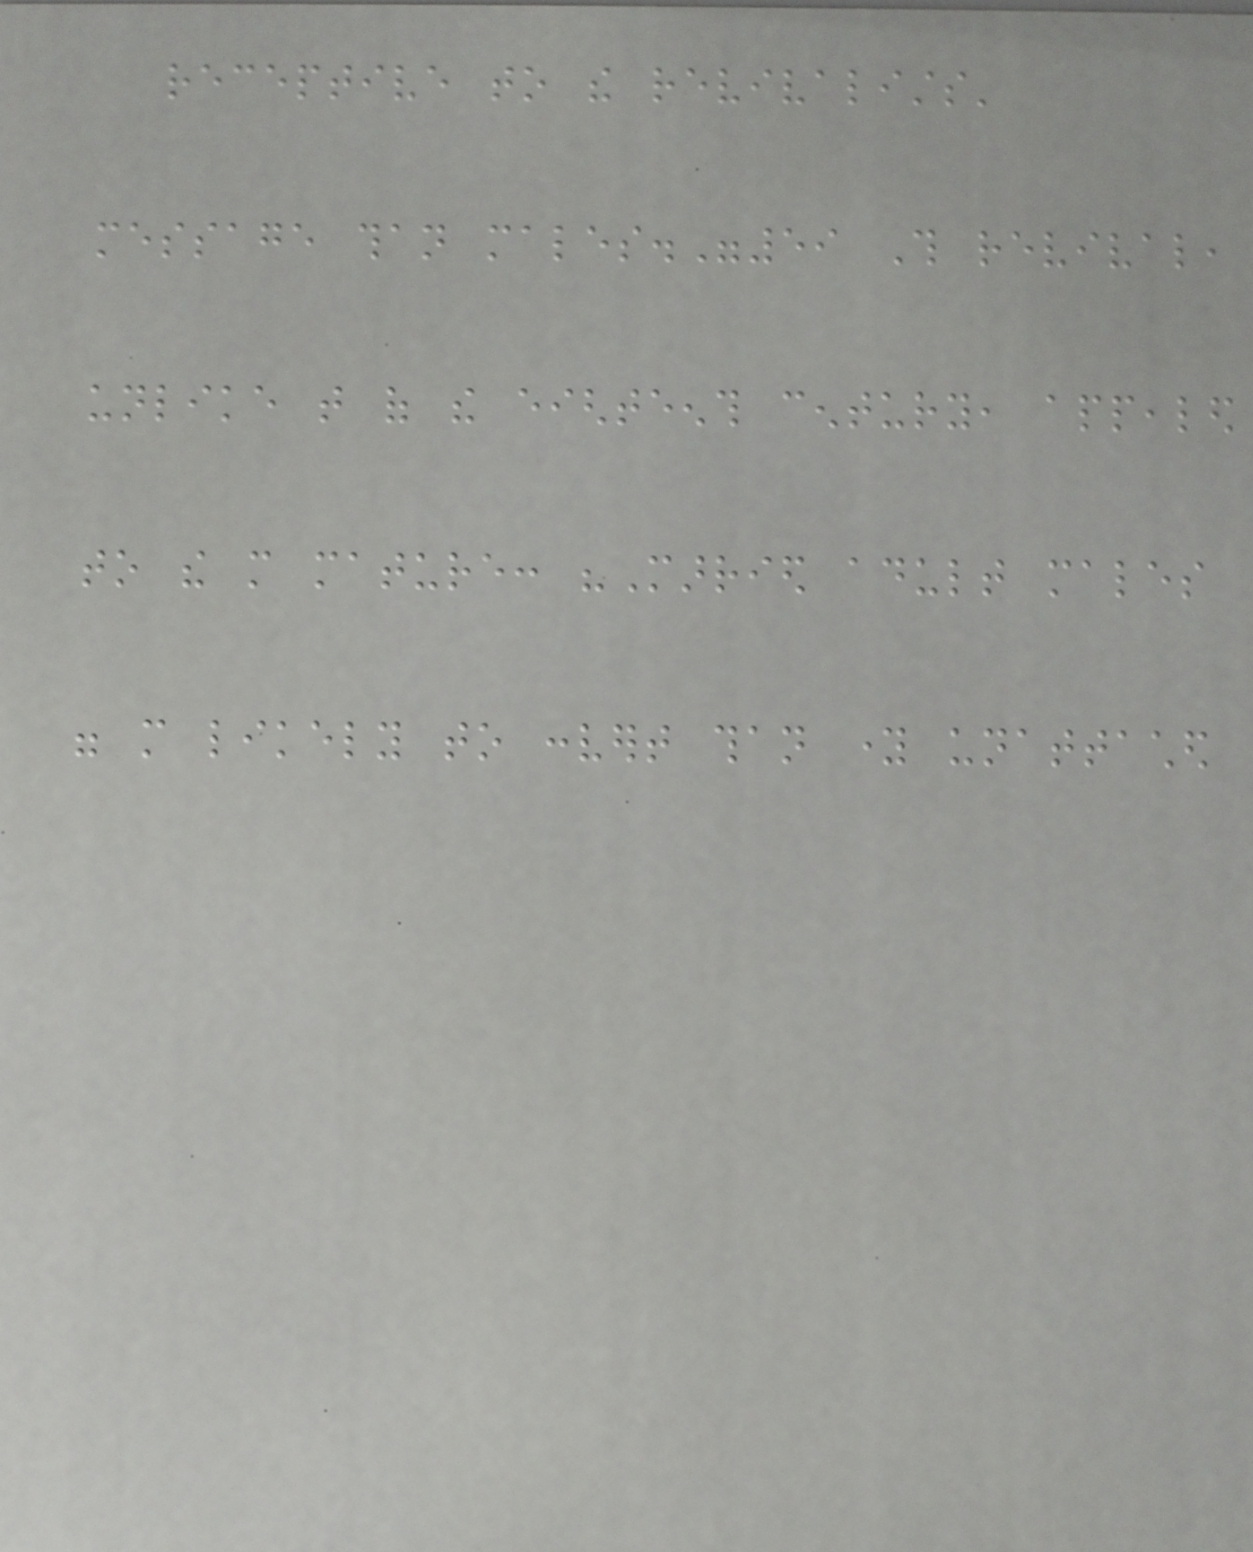receptive to the revivalists'
message than males."59 This revival,
unlike that of the eighteenth century, appealed
to the more mature: "Married adult males
were more likely to convert than young unattached
